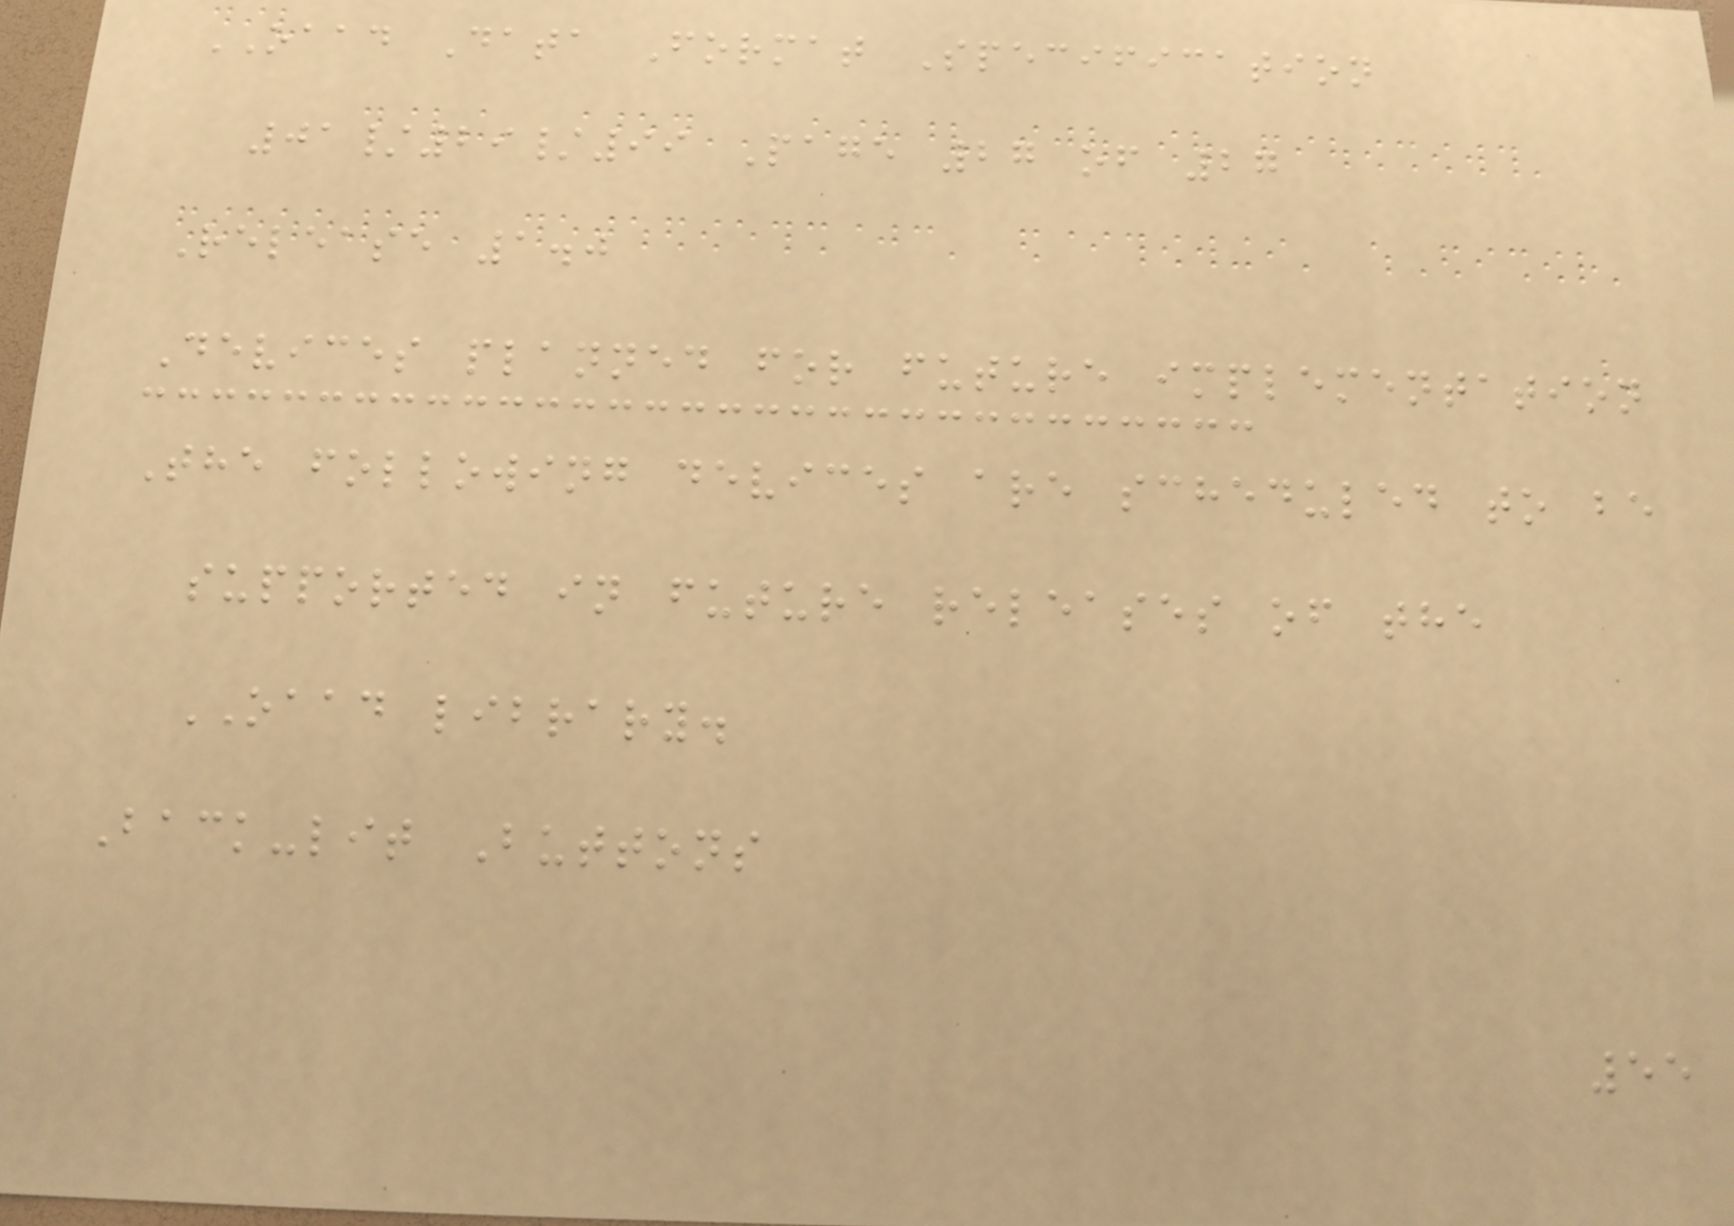OAAD Data Format Specification
01/29/99 Page 27 of 27
Release 1.0
Devices planned for future implementation
The following devices are scheduled to be
supported in future releases of the
OAAD library.
Back-lit Buttons
55
